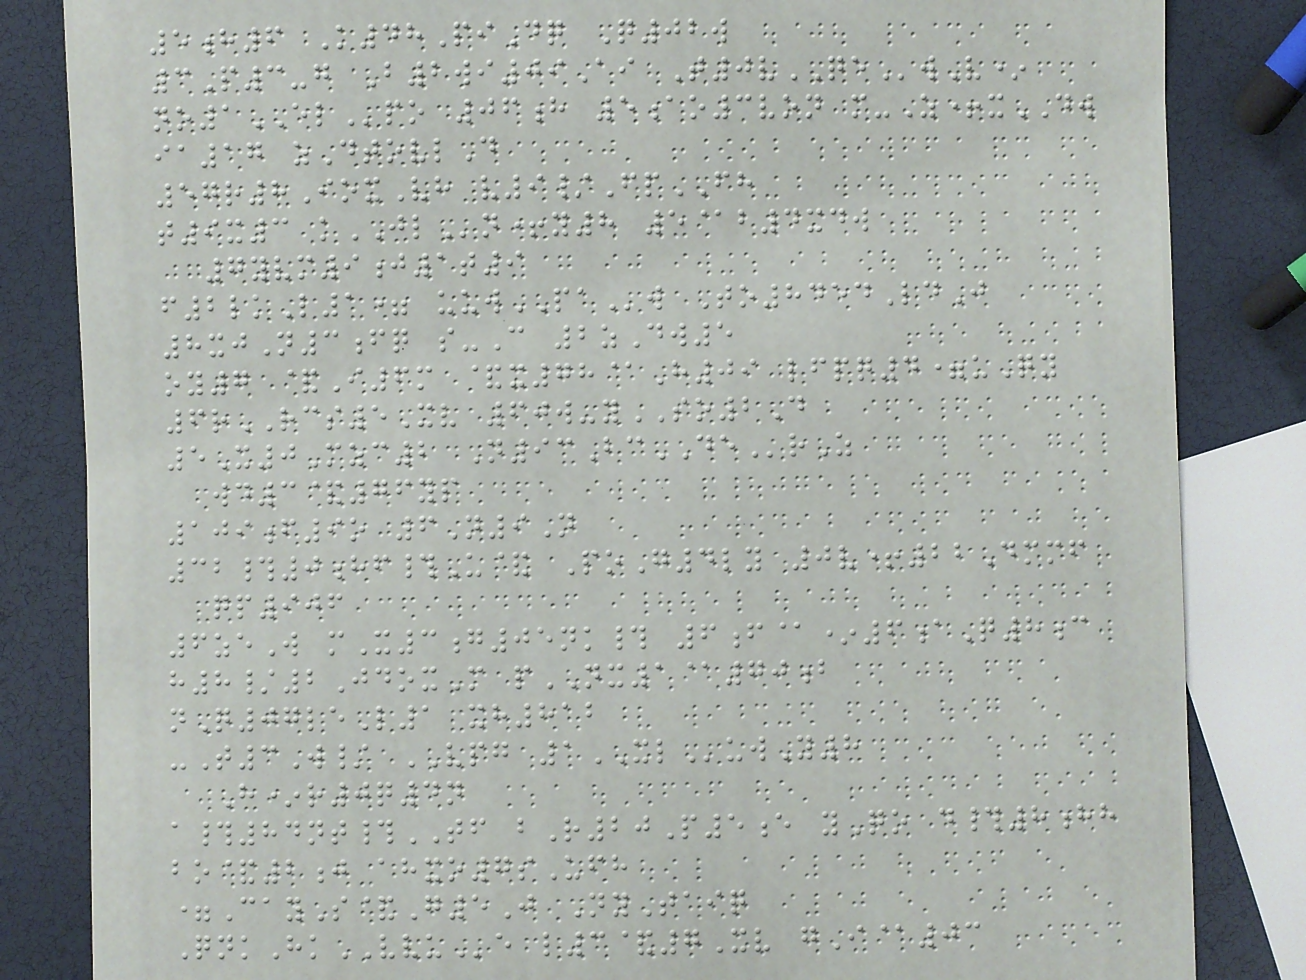5h6 K48PiDq Q02w
3P3-g B2wi09Ai T0vQEwV*
no1ELpo 06h 5ao3von m-Z+xDW
ia17 zDtovlD
57r8IoxVh v9/FpFH
t9x3 kJLn+y8 5@b4xdw
7yvm9j1t9
f2lkL1= uuwPAw To8454LdJ
8xjN3fq s-C 2zDw5
oy7 &I6m &x78@H09 lfpq4=uQy
6rRCS5Xv 60w-ySO2D
5X0Mzc2 N93BcDErZ
wd3&76yp
109f9o 6N9N
32#0hf#U& PoG4ly 0v+22Dmmf
qp906
6zeW mX3g05nk# 6f@*6aQ8c
h8/2JdoxM pNX1@70b
nQ07leL1 xh812
-T3W/ VPG 1XLuwY8
H*r0q4n
a#84nt#TF bR20P5e yQo d#8hh
bo&2j ahxo7sUfh
=CayS&G5J NyTaiq
QnkHkVVUe l3&7Xv gI@03
